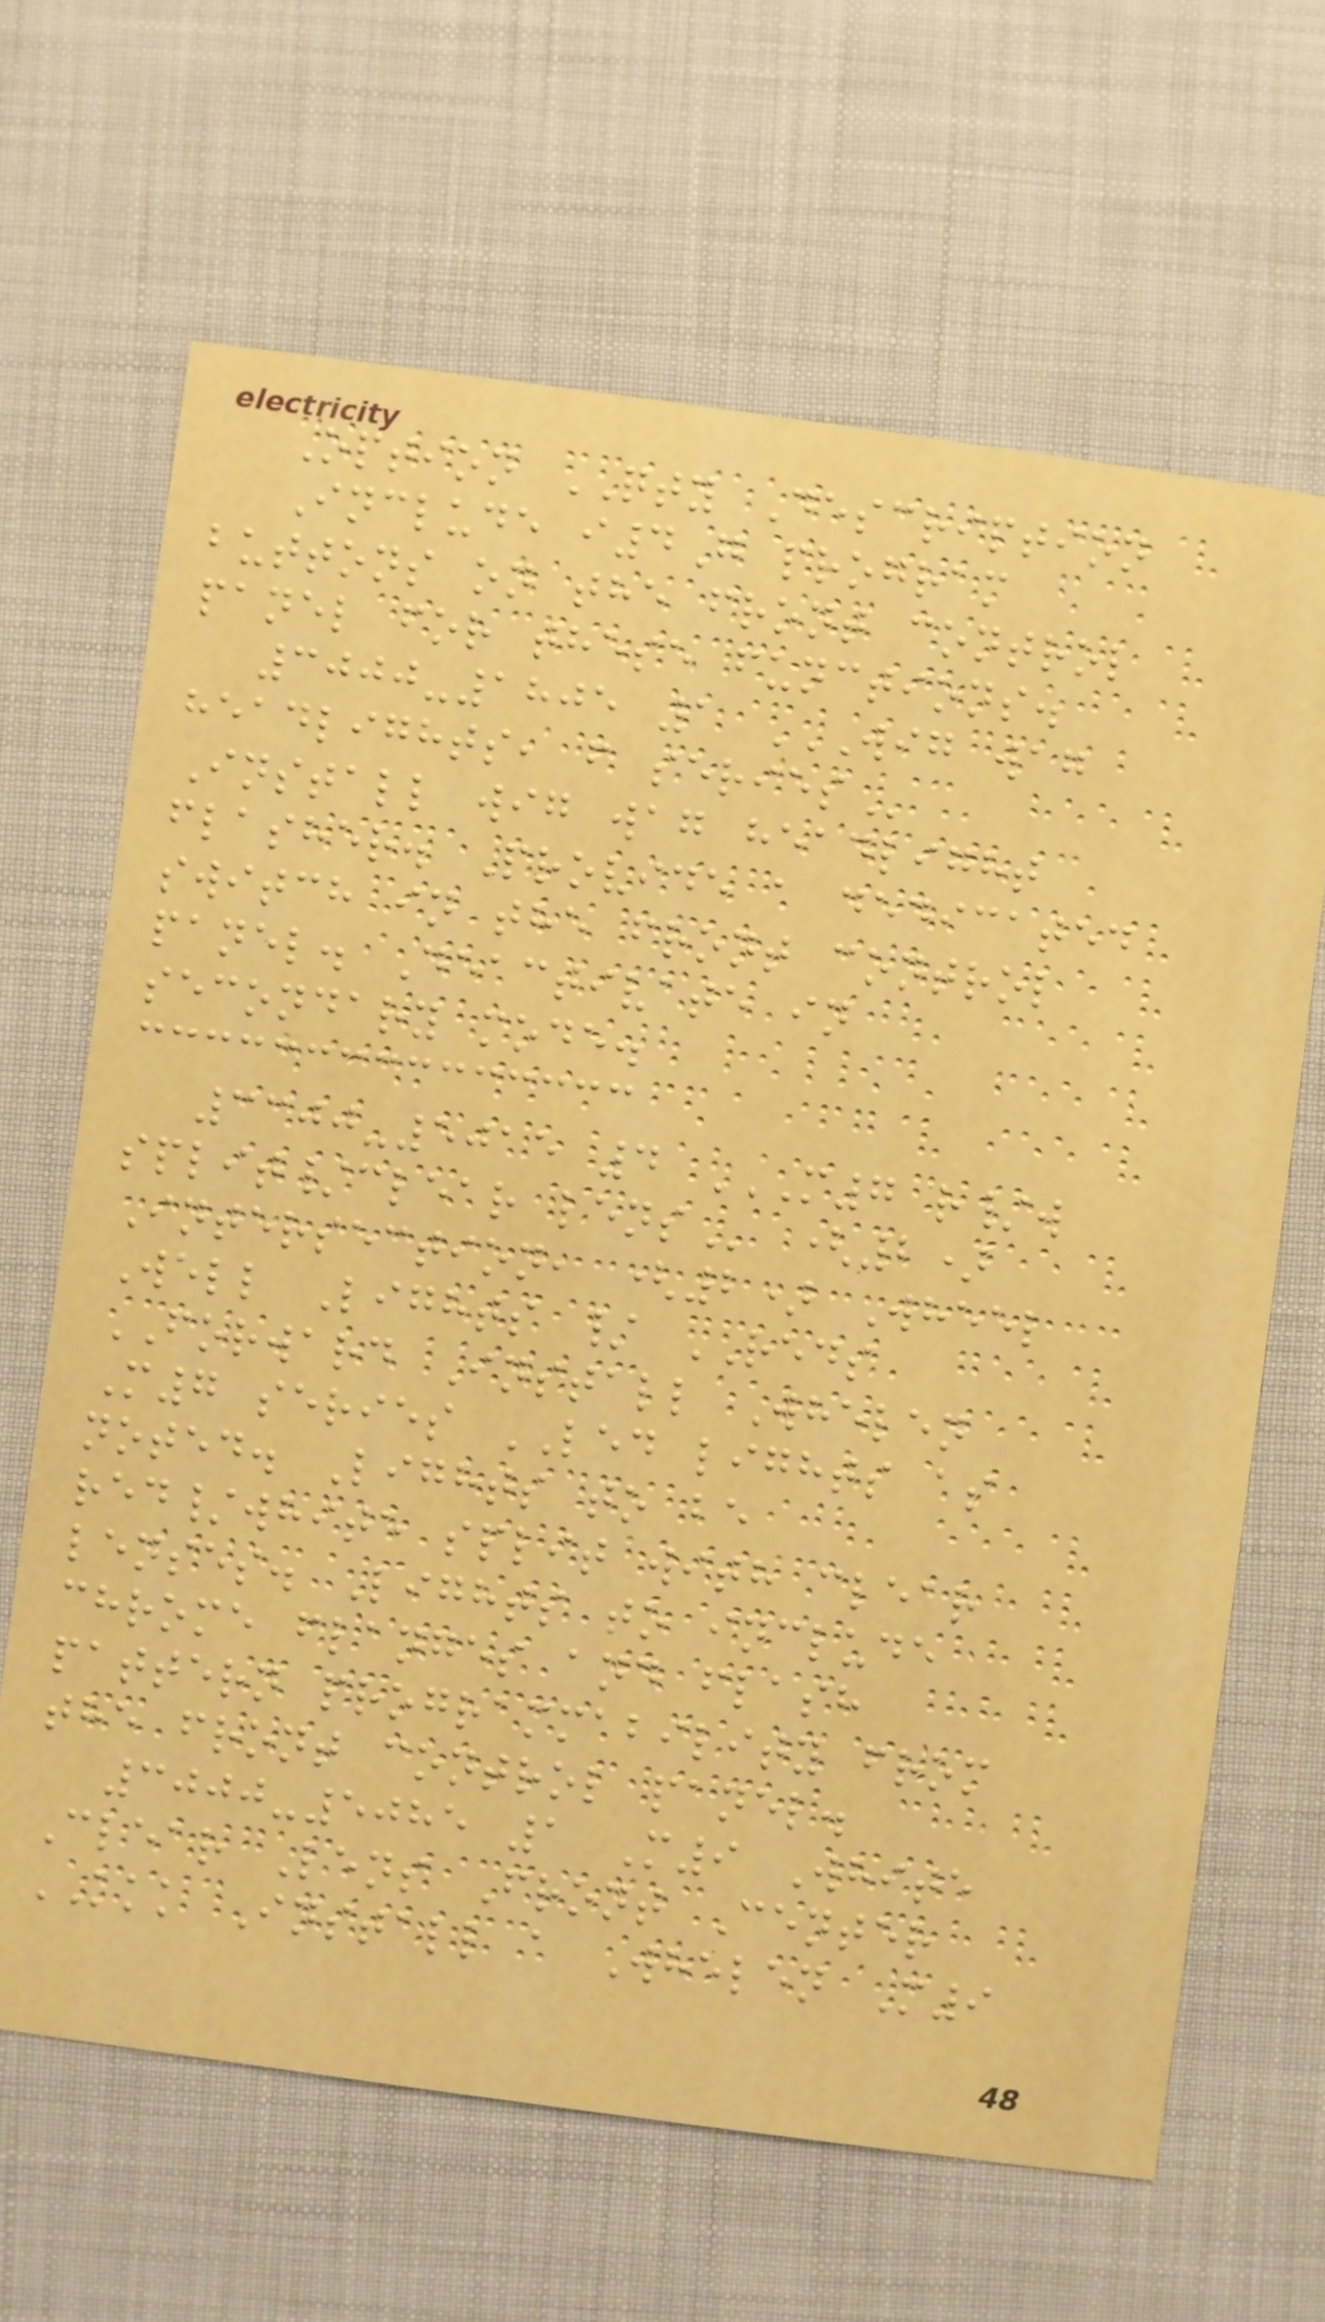Option QTY Description
Include i4G program
buttons on the front control
panel for these functions.
3000-1805 1 WIG WAG
HEADLIGHTS, F SERIES
Install wig wag headlight
flasher. Provide a dedicated
switch in the front control
panel. Deactivate in
secondary mode.
3300-5015 4 M7 R/W
SPLIT/CLEAR LENS (2)
Intersection, (2) Wheel
Well Lights / REDS
FORWARD Install Whelen
M7 series LED lights as
noted. Lights to be
red/white split with clear
lenses. Lights to include
chrome flanges and flash
pattern programmability from
the front control panel.
3000-5085 1 M9 White
Clear Lens Front Center
KKK Install a Whelen M9
